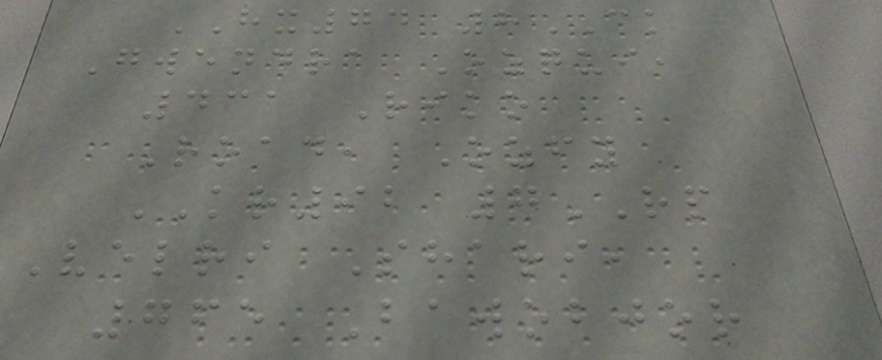HX74 8CK
Gwendra Ozqui,
431 Riko
Road, Ozfy
KR92 7RP
Velri Shari,
765 Bawobjor
